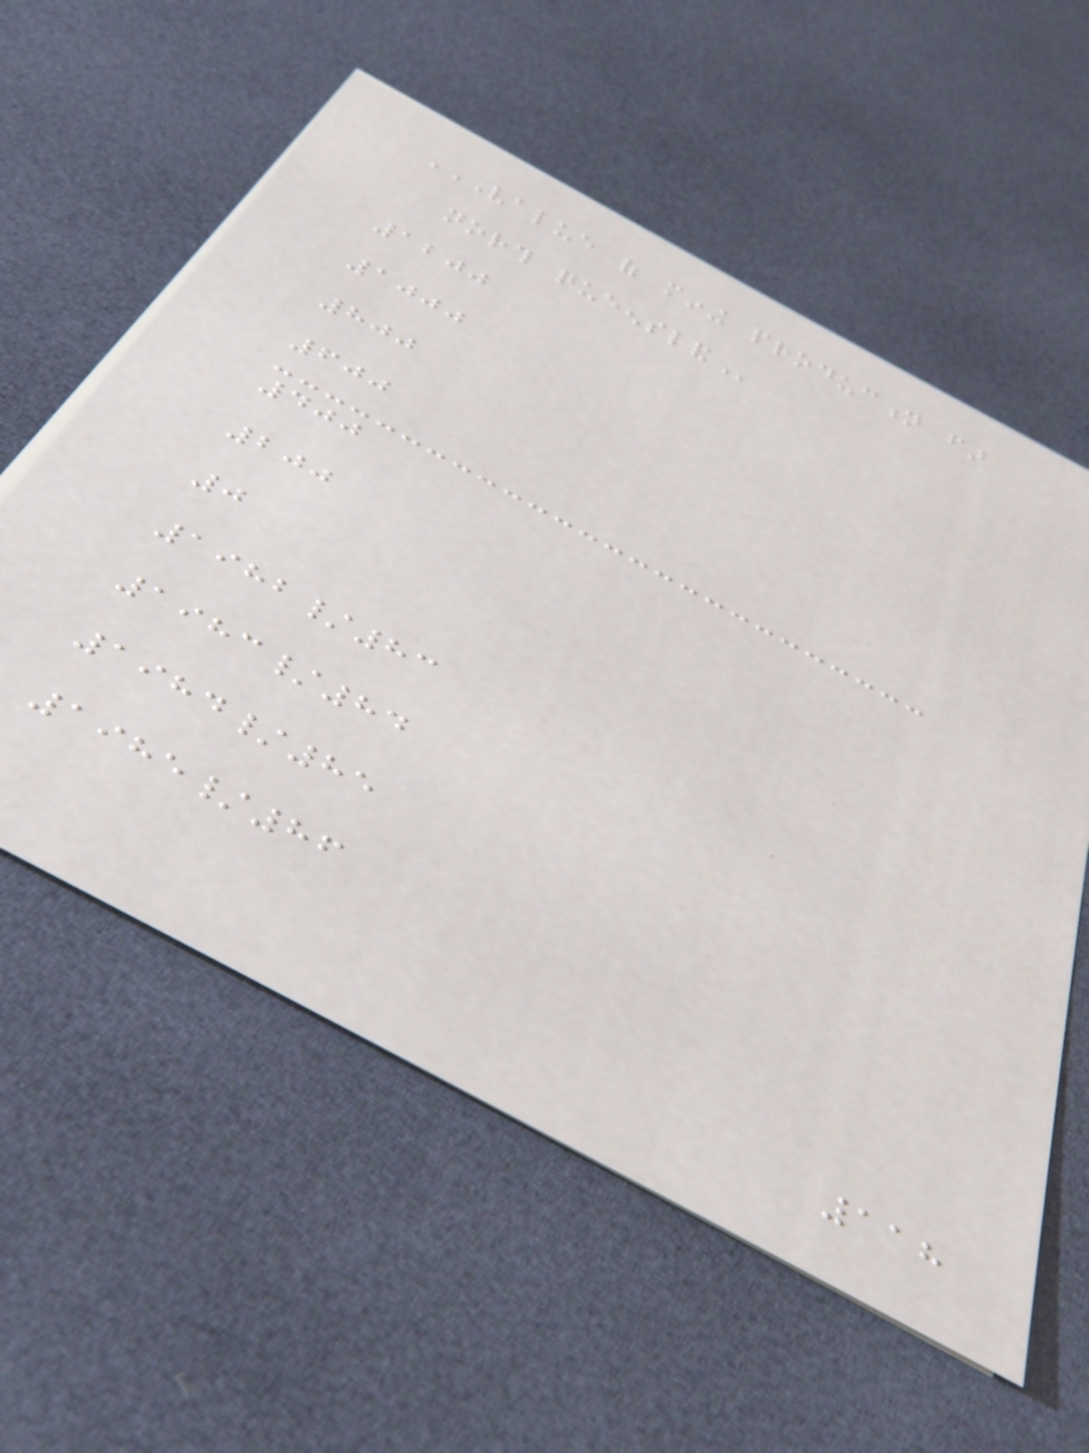VALUE OF MINING PRODUCTION FAR
NORTH QUEENSLAND
1200
1000
800
600
400
200
0
1982/83
1983/84
1984/85
1985/86
118
